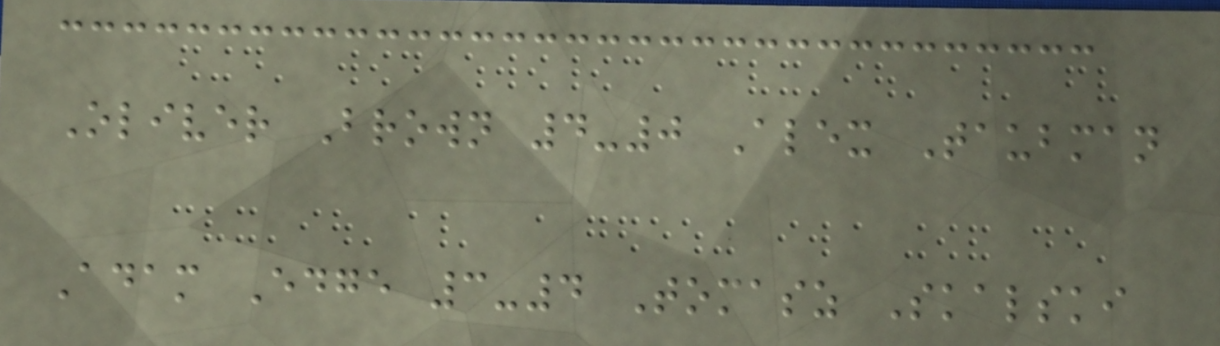Oliver Brown 4-0 Alex Taubman
Adam Edge 3-4 Tomasz Skalski
